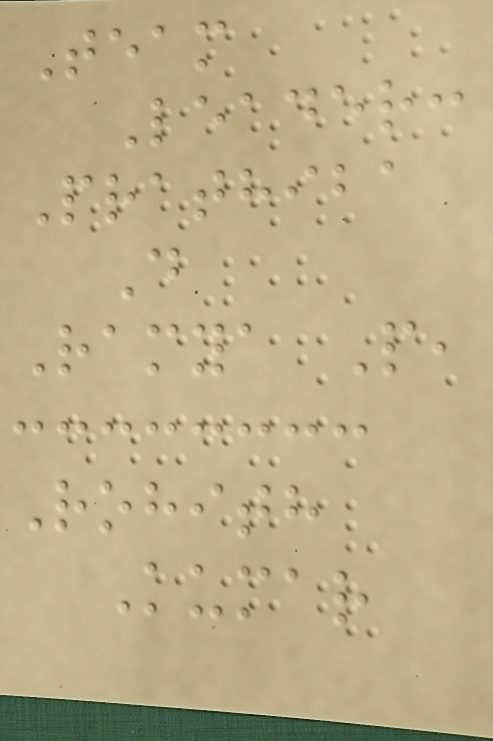Team
Leader:
Prathiba
D
Ramya P,
Rohith
Kumar
